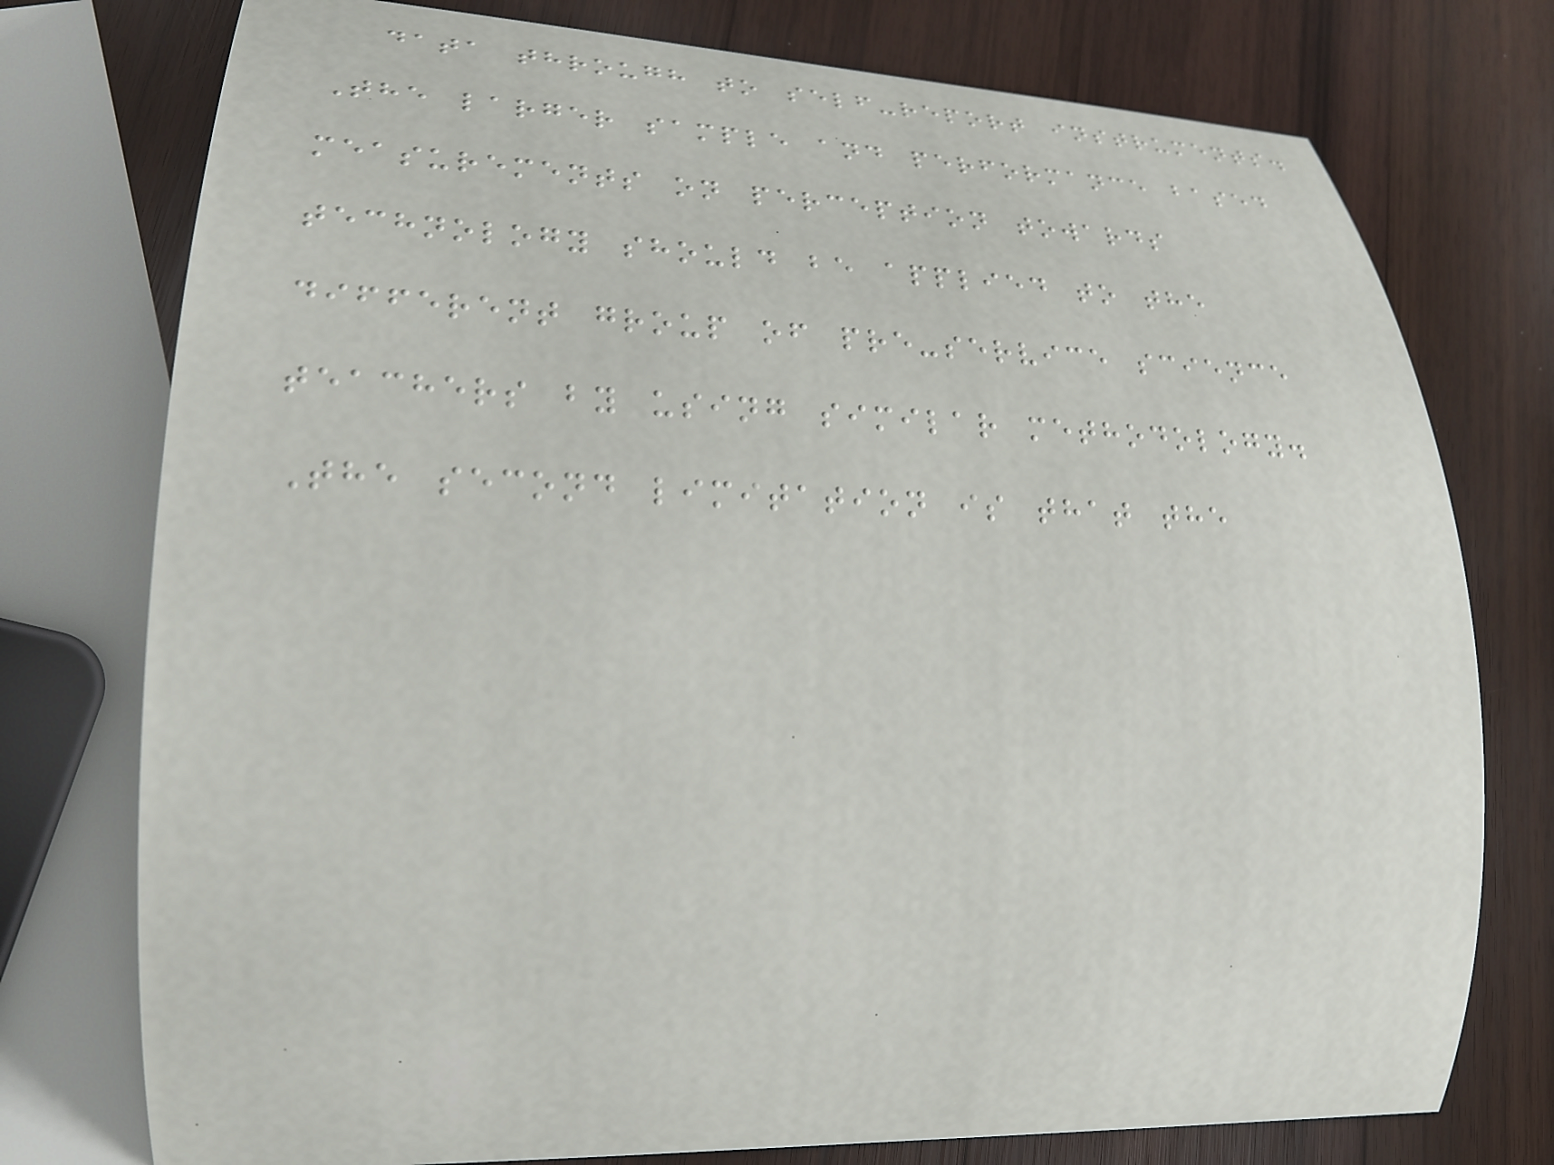data through to self-report instruments.
The larger sample and performance based
measurements on perception towards
technology should be applied to the
different group of pre-service science
teachers by using similar methodology.
The second limitation is that the
